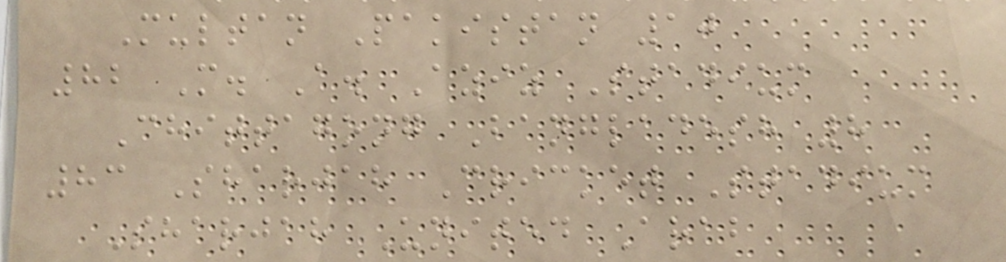Multan Pakistan 10
82 M. A. Aziz Stadium
Chittagong Bangladesh 8
83 Sharjah Cricket Stadium
Sharjah United Arab
